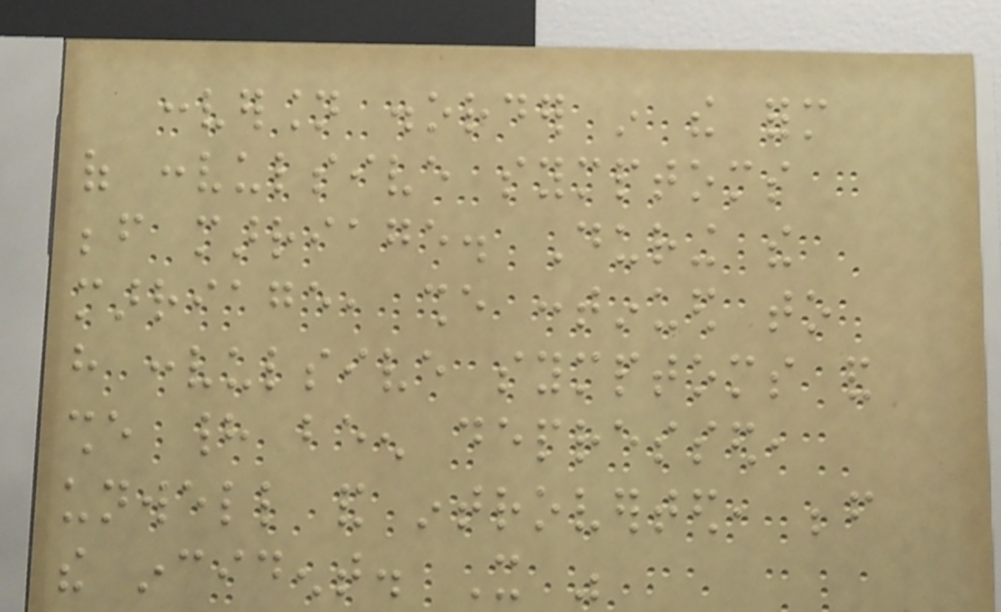conversion disorder in the form
of convulsive symptoms
before marriage. During the
marriage, she continued to
have convulsive symptoms and
she had been depressed,
unwell and introverted, before
the incident. It was
